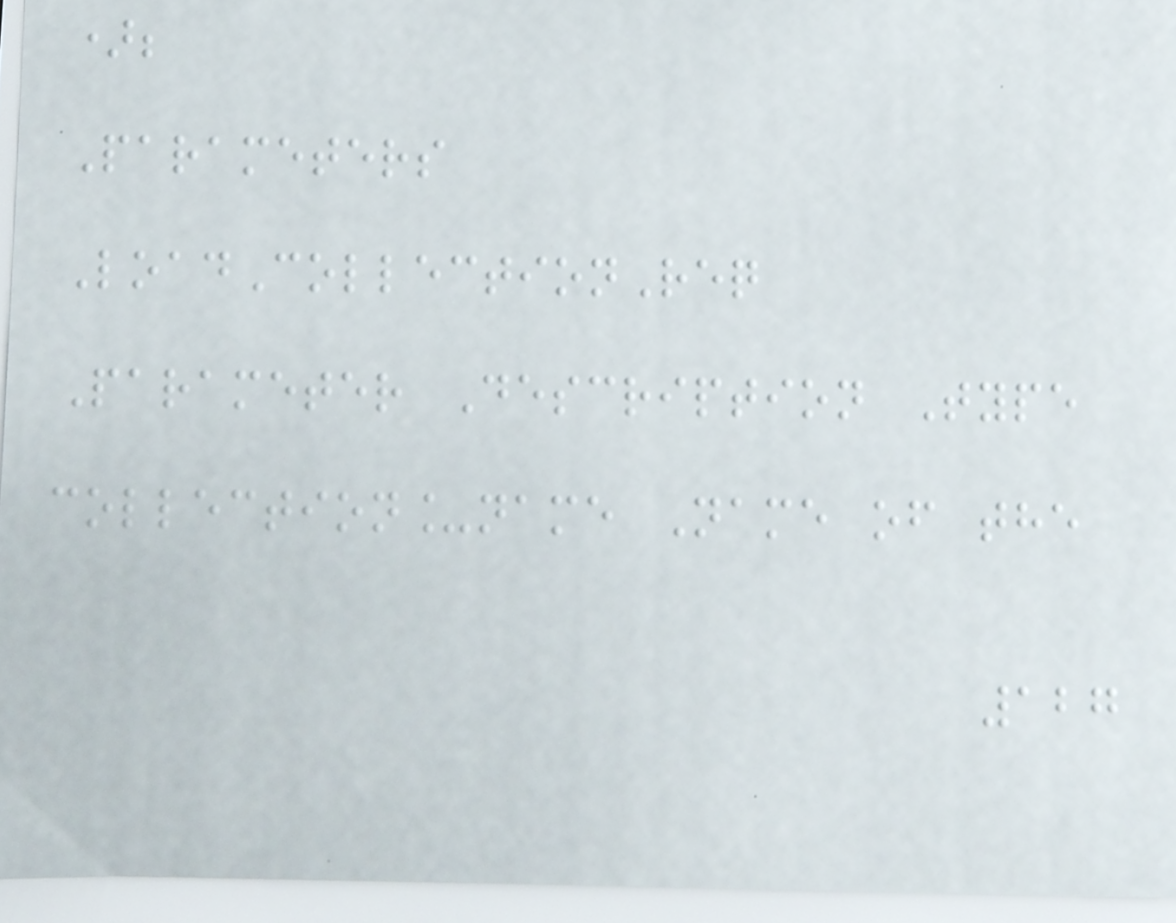);
Parameters
LoadCollectionReq
Parameter Description Type
collection_name Name of the
127
